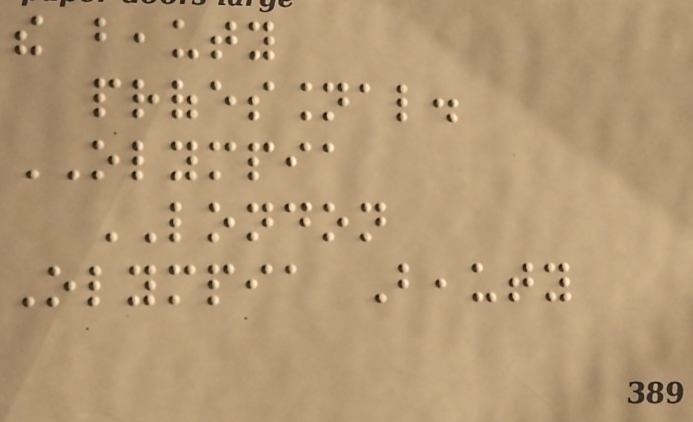the beauty
professional.
OLYMPIA
LONDON
Olympia Beauty
